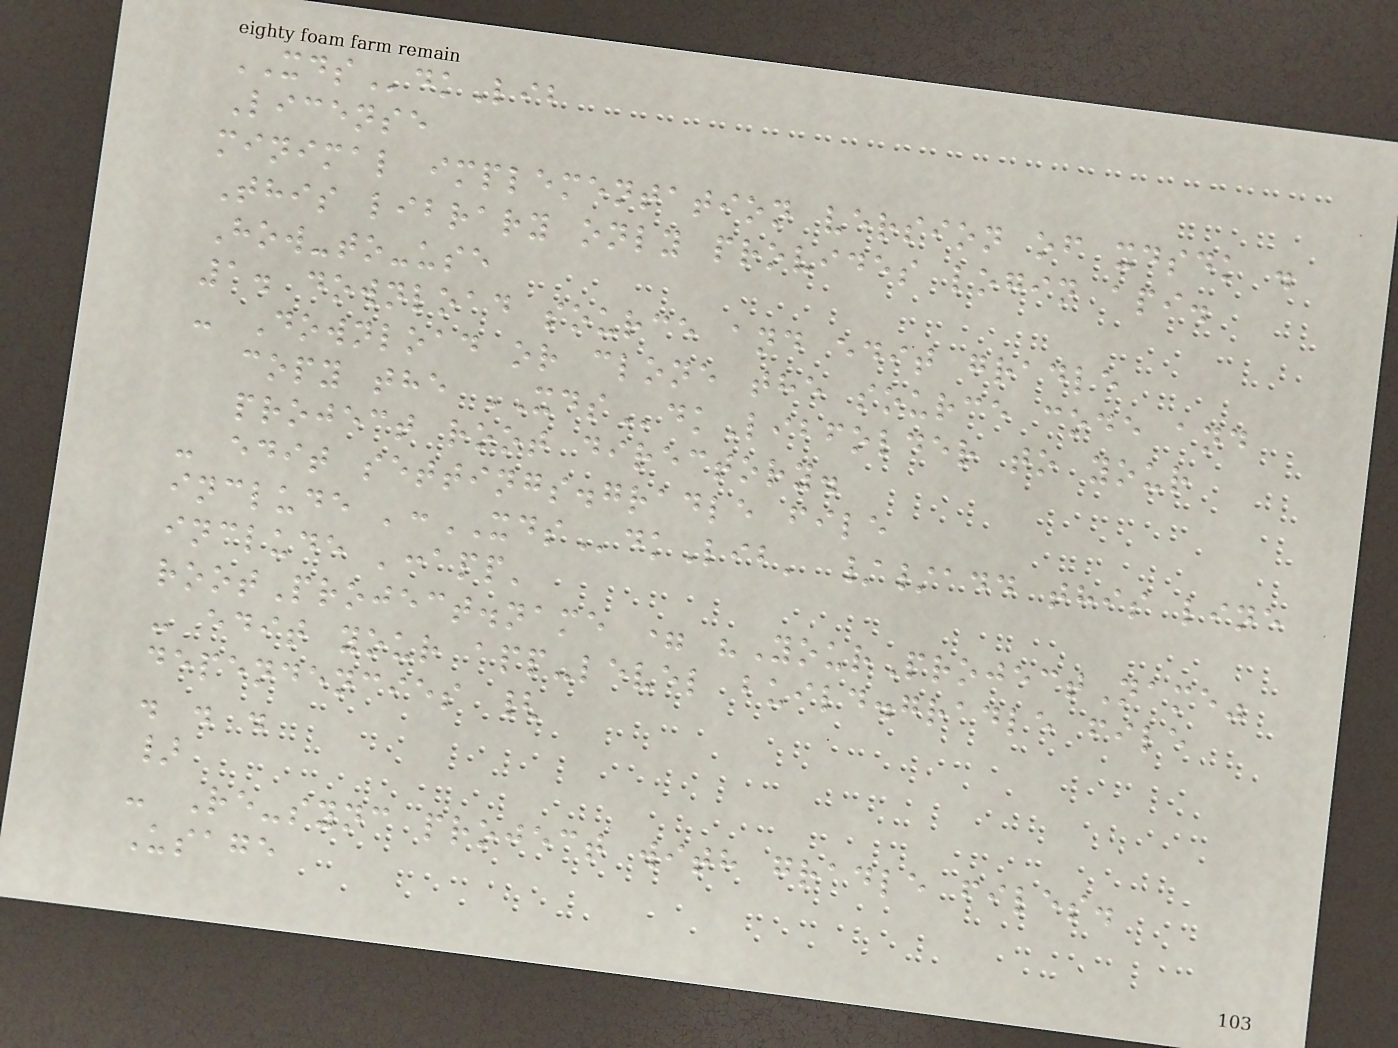XDSdkLib
License
minimal implementation version of xdsdk .
This library only provides login api.
How-to-use
1. download source and edit gradle
- Download or clone the source code and
copy the XDSdkLibfolder to your
project root directory.
- edit settings.gradle file
include ':XDSdkLib' //add this line
include ':app'
rootProject.name = "YourProjectName"
- edit your app-level build.gradle file
dependencies {
. . .
}
- Re-sync project with gradle files.
Usage
